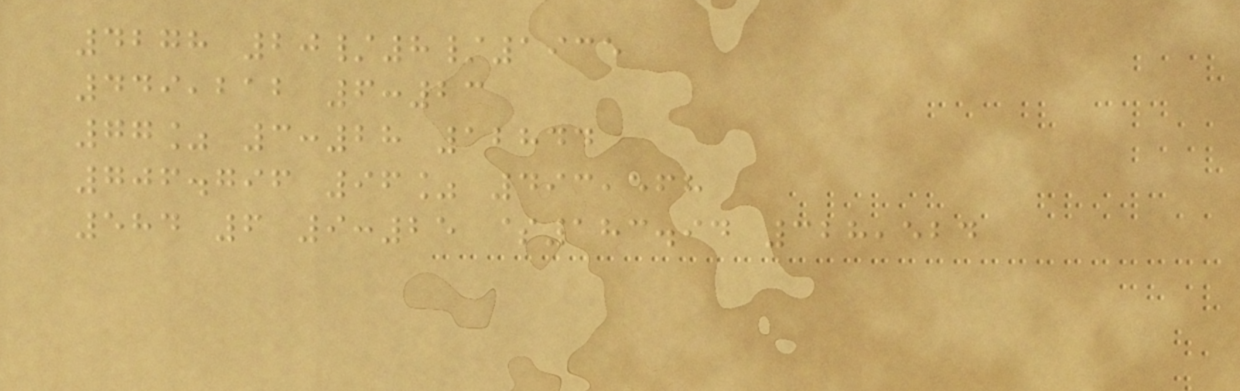4278 20/8/1935
449,212 6:23
77% 3:28 12844
706.796 96% 493,568
584 6 9:25 $183.94 328,524
